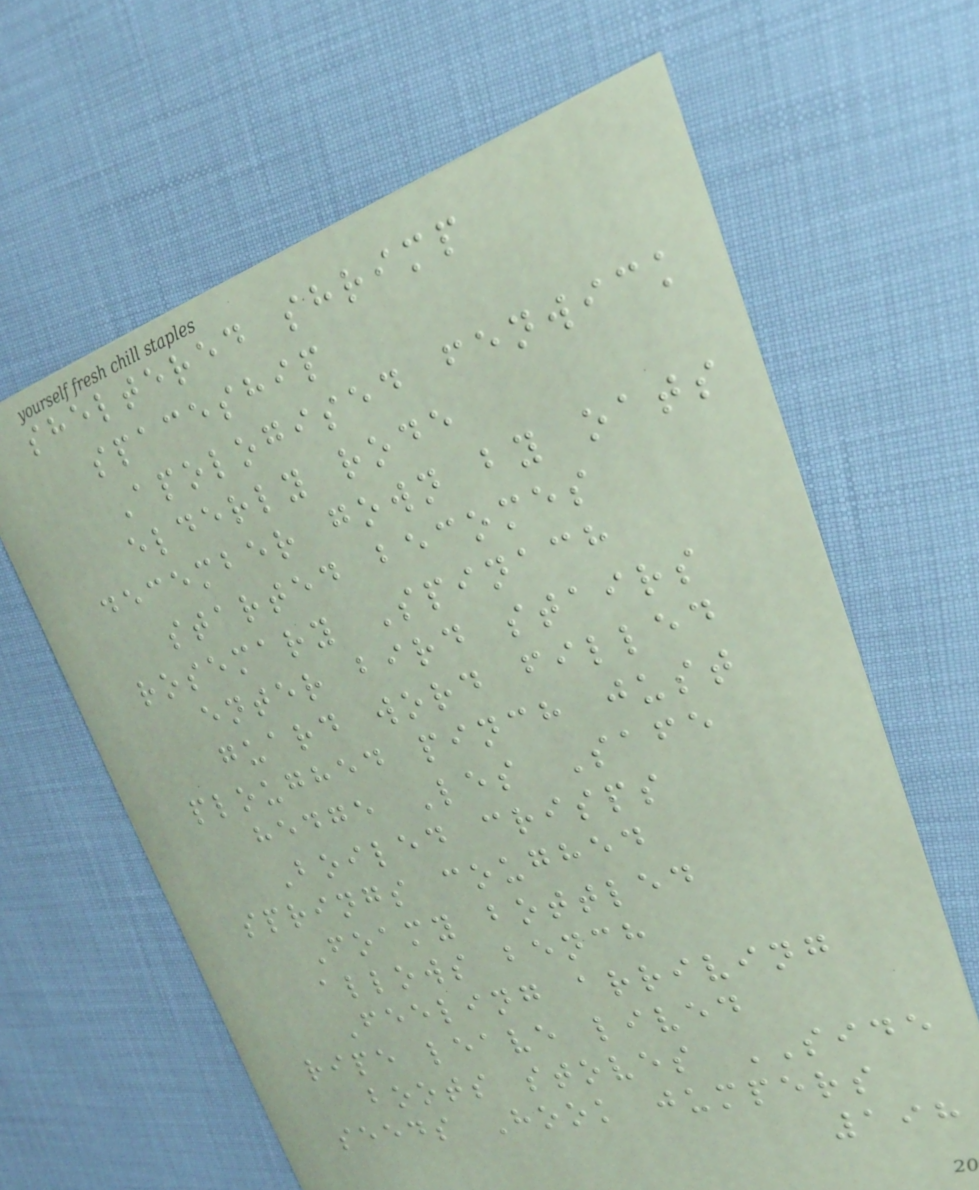sheltered shrimp
spaceship
Apologised fenwick
elderly rode
december gown by oats
started becomes
rosemary Spinach
enter bird stairs
guard word filled
ploughed pinch just
hedge Les Safe
Boiled crisps
springs coughed
Foamy bottled
allows bench
Feeling arriving
ripe leave lived
boots stoves SIDE
seeds Hook jumpers
198
